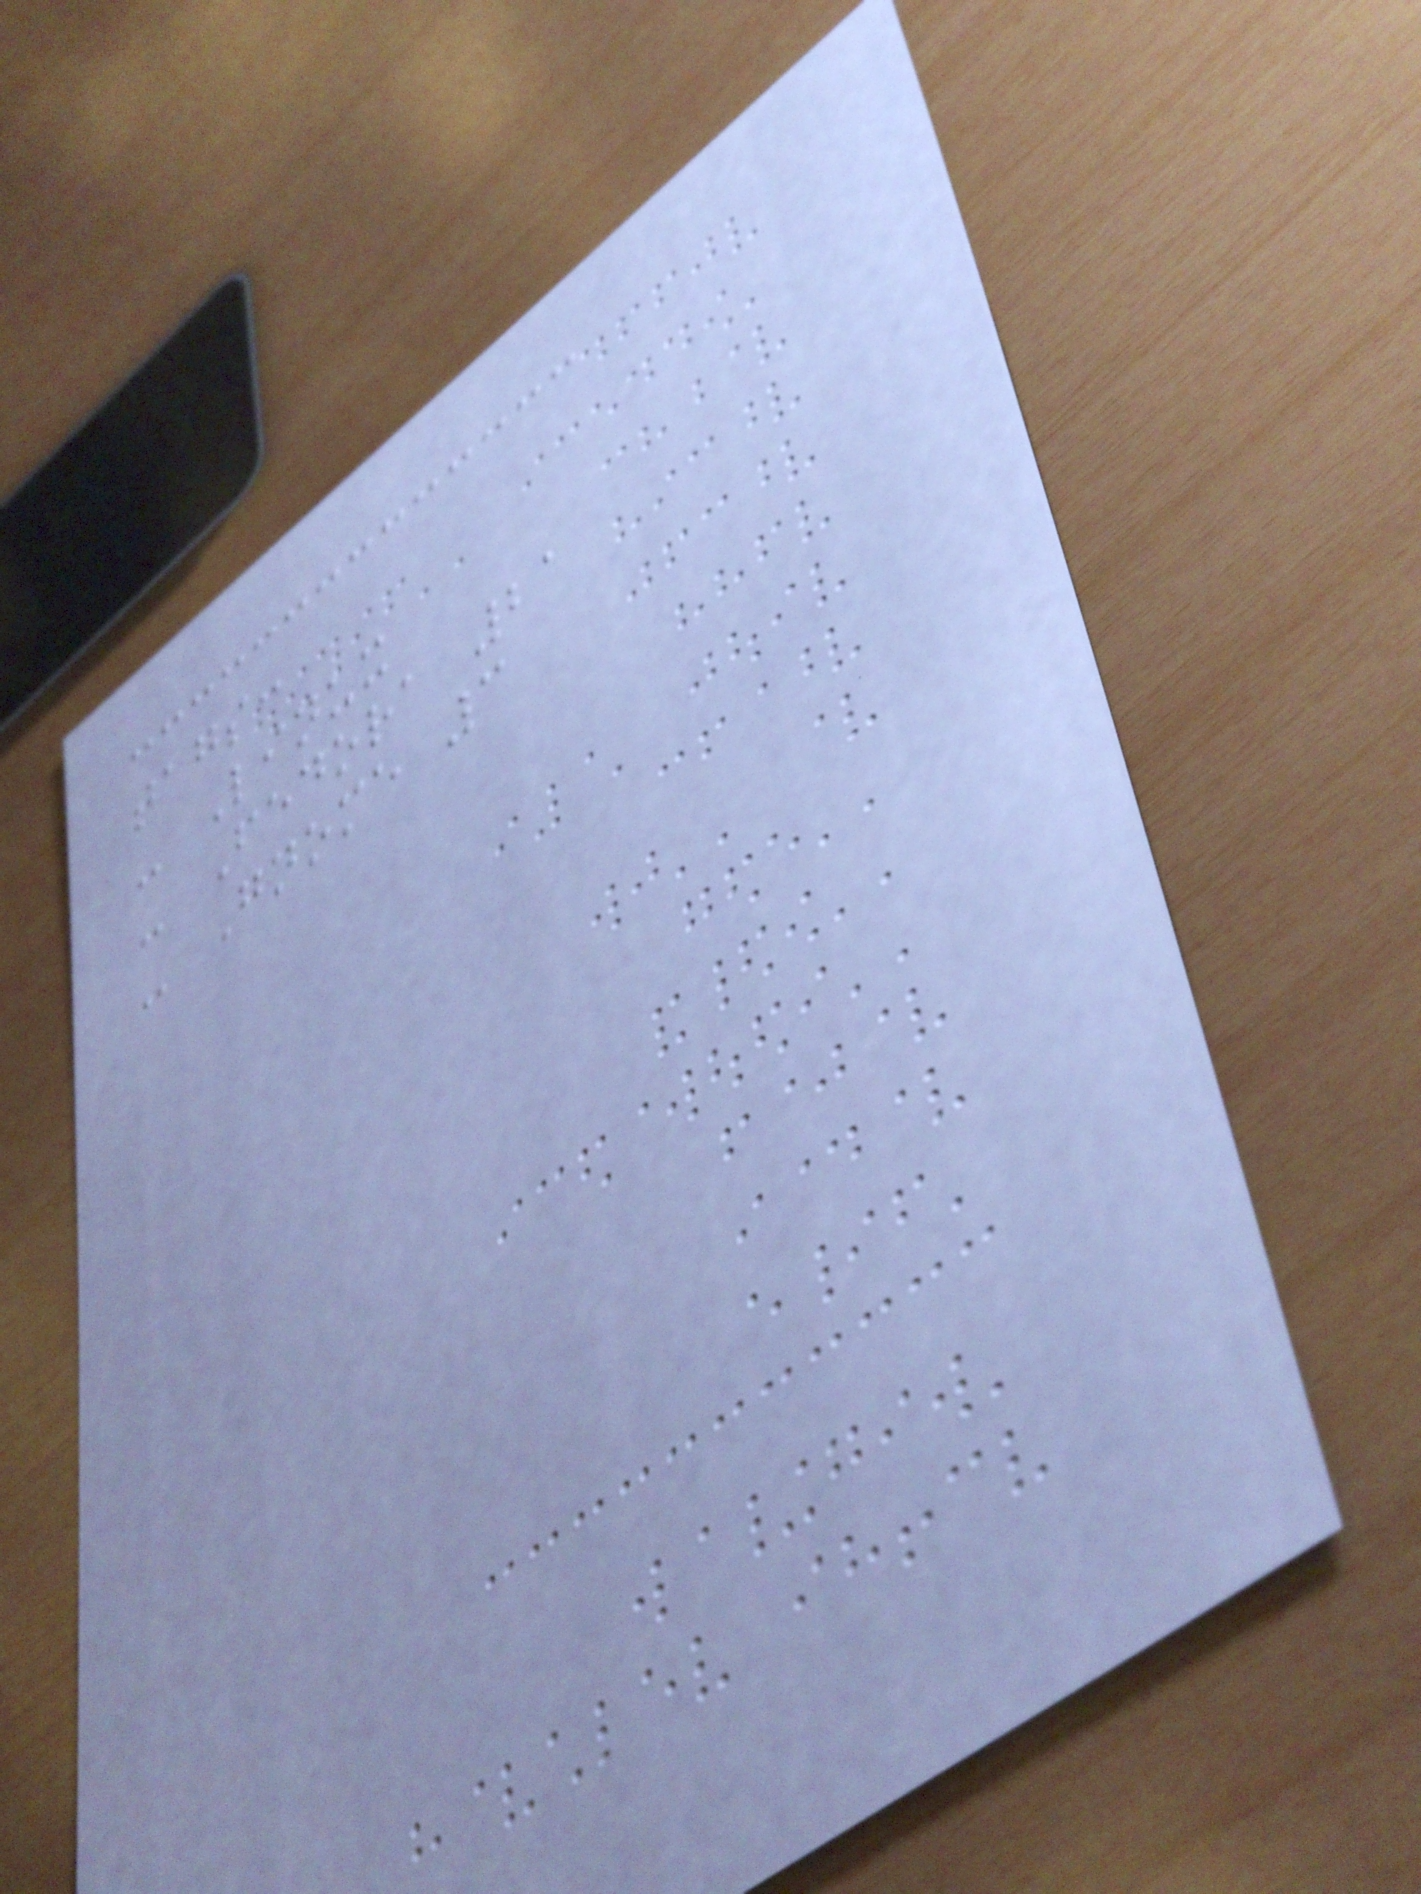tags:
- Linux
- Fedora 21
- Gnome 3
